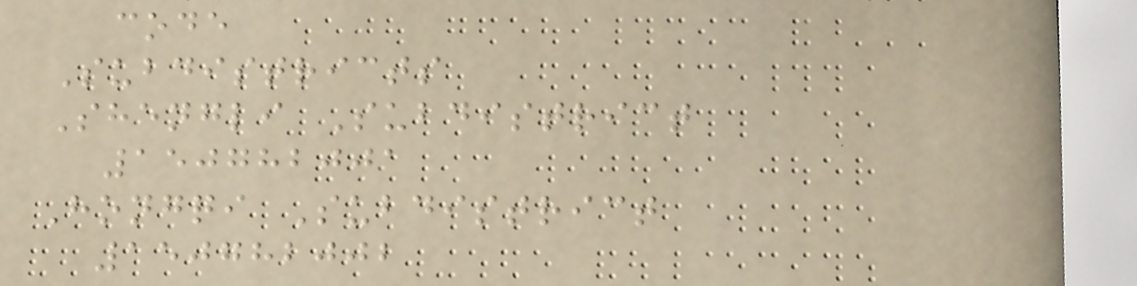code
Subdistricts
Shengli Subdistrict
150782001
Hongqi Subdistrict
150782002
